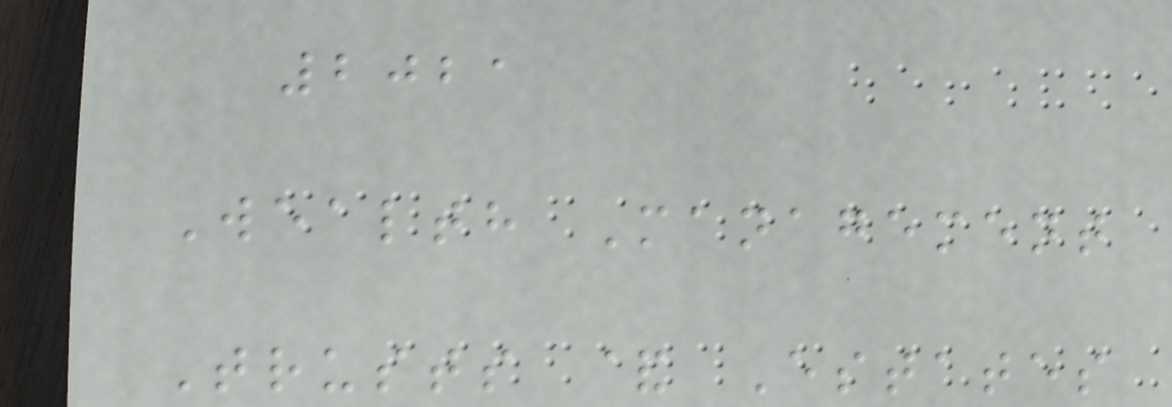2021
Wealth Management
Trusts & Estates
